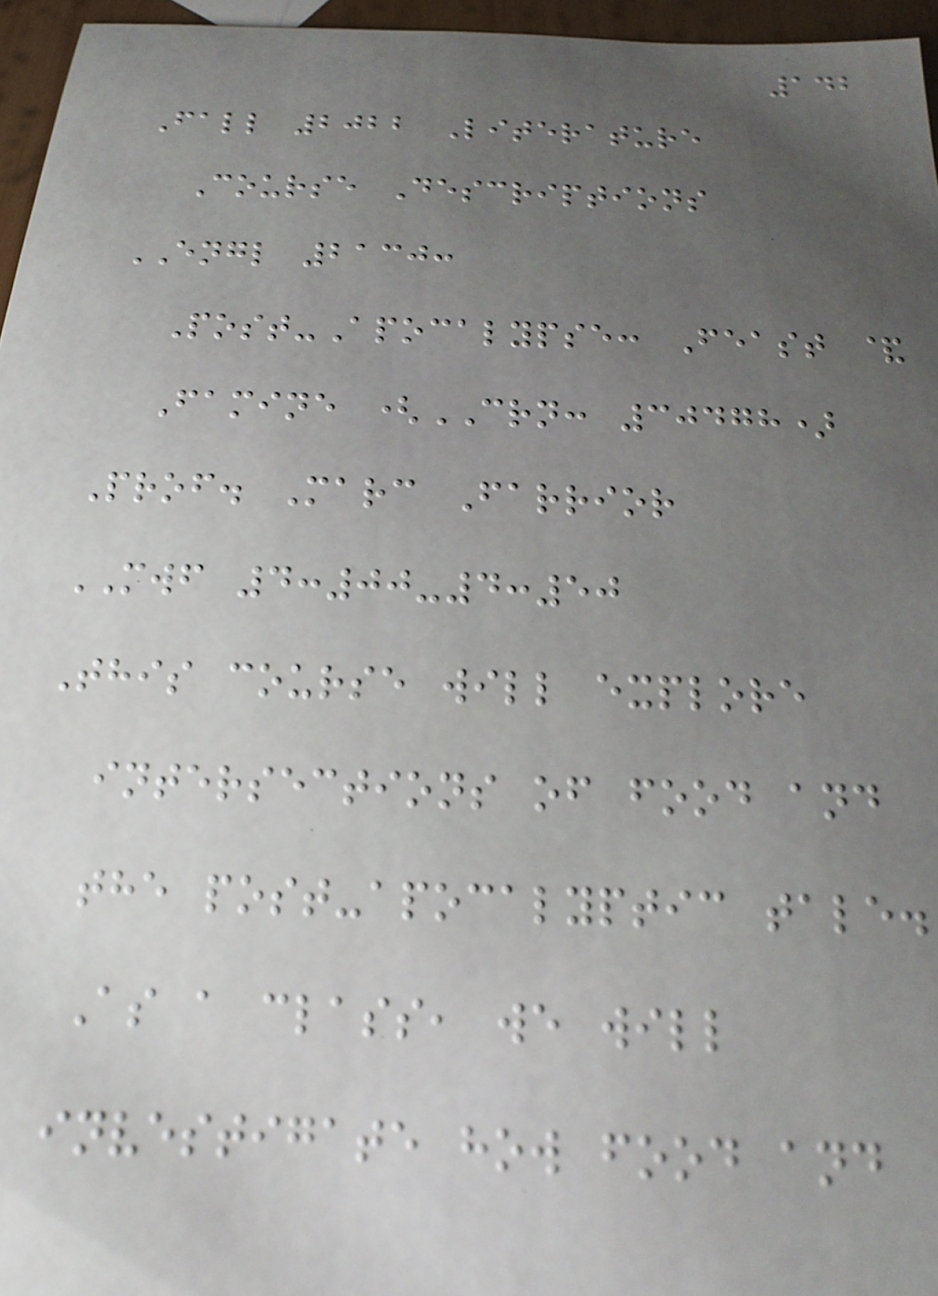142
Fall 2022 Literature
Course Descriptions
ENGL 2130:
Post-Apocalypse: Feast &
Famine (CRN: 30478)
Prof. Marc Farrior
MWF 4:00-4:50
This course will explore
intersections of food and
the post-apocalyptic tale.
As a class, we will
investigate how food and
